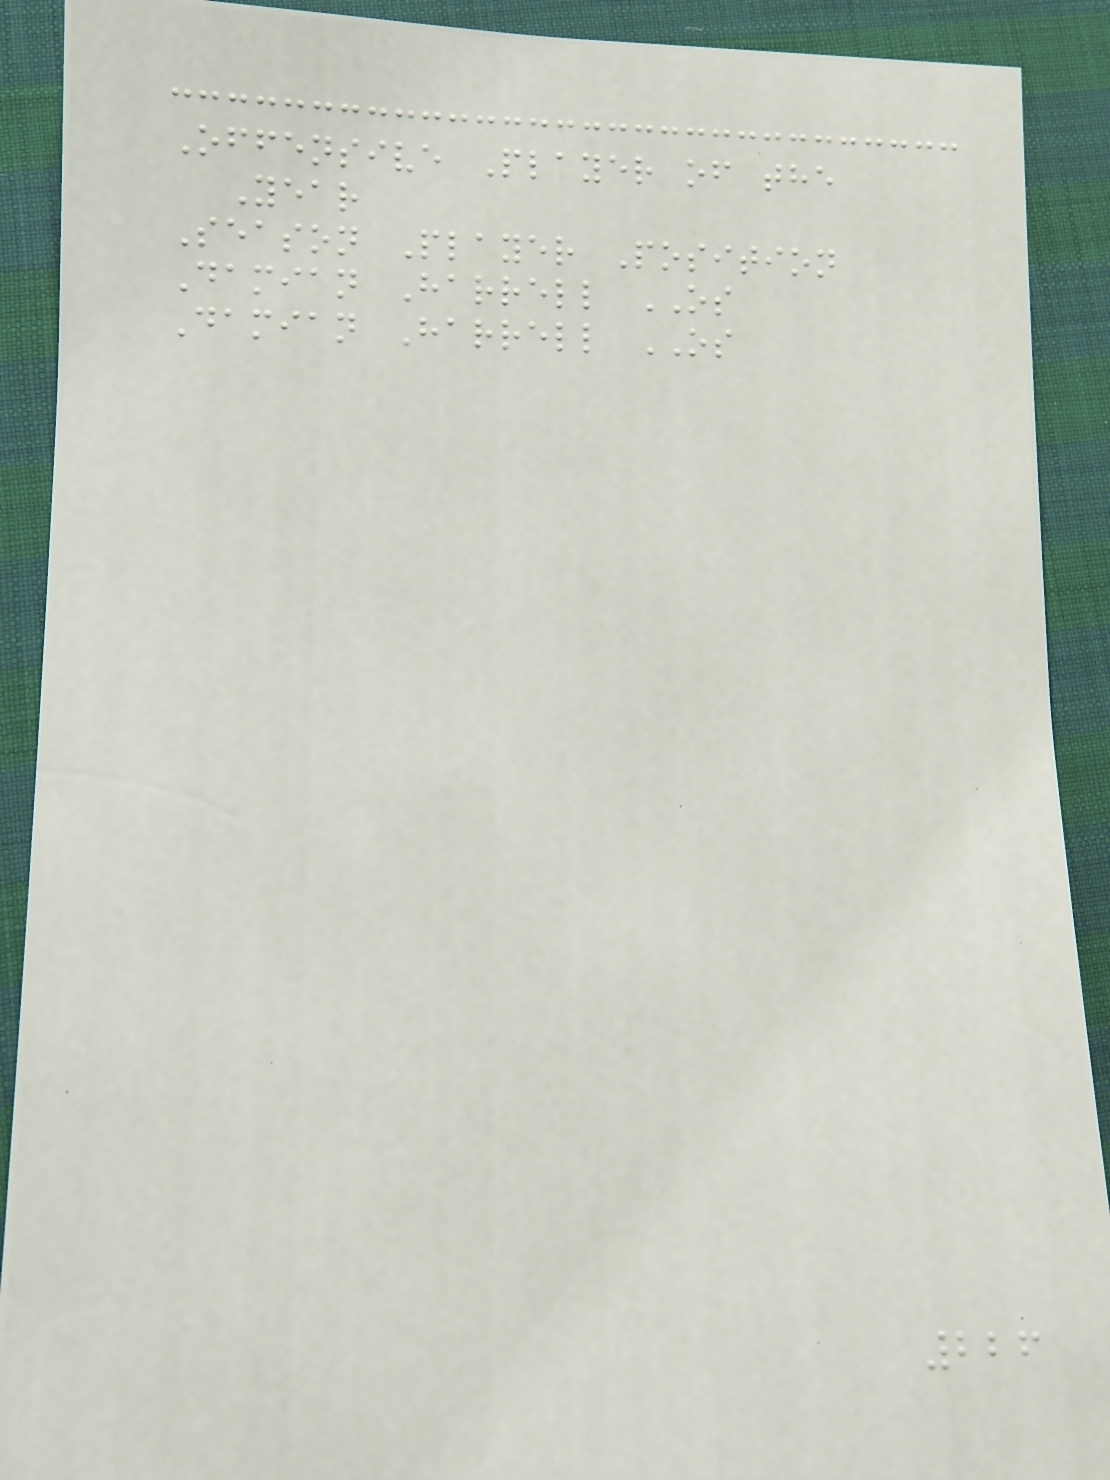Offensive Player of the
Year
Season Player Position
Damian Harrell OS
Damian Harrell OS
226
